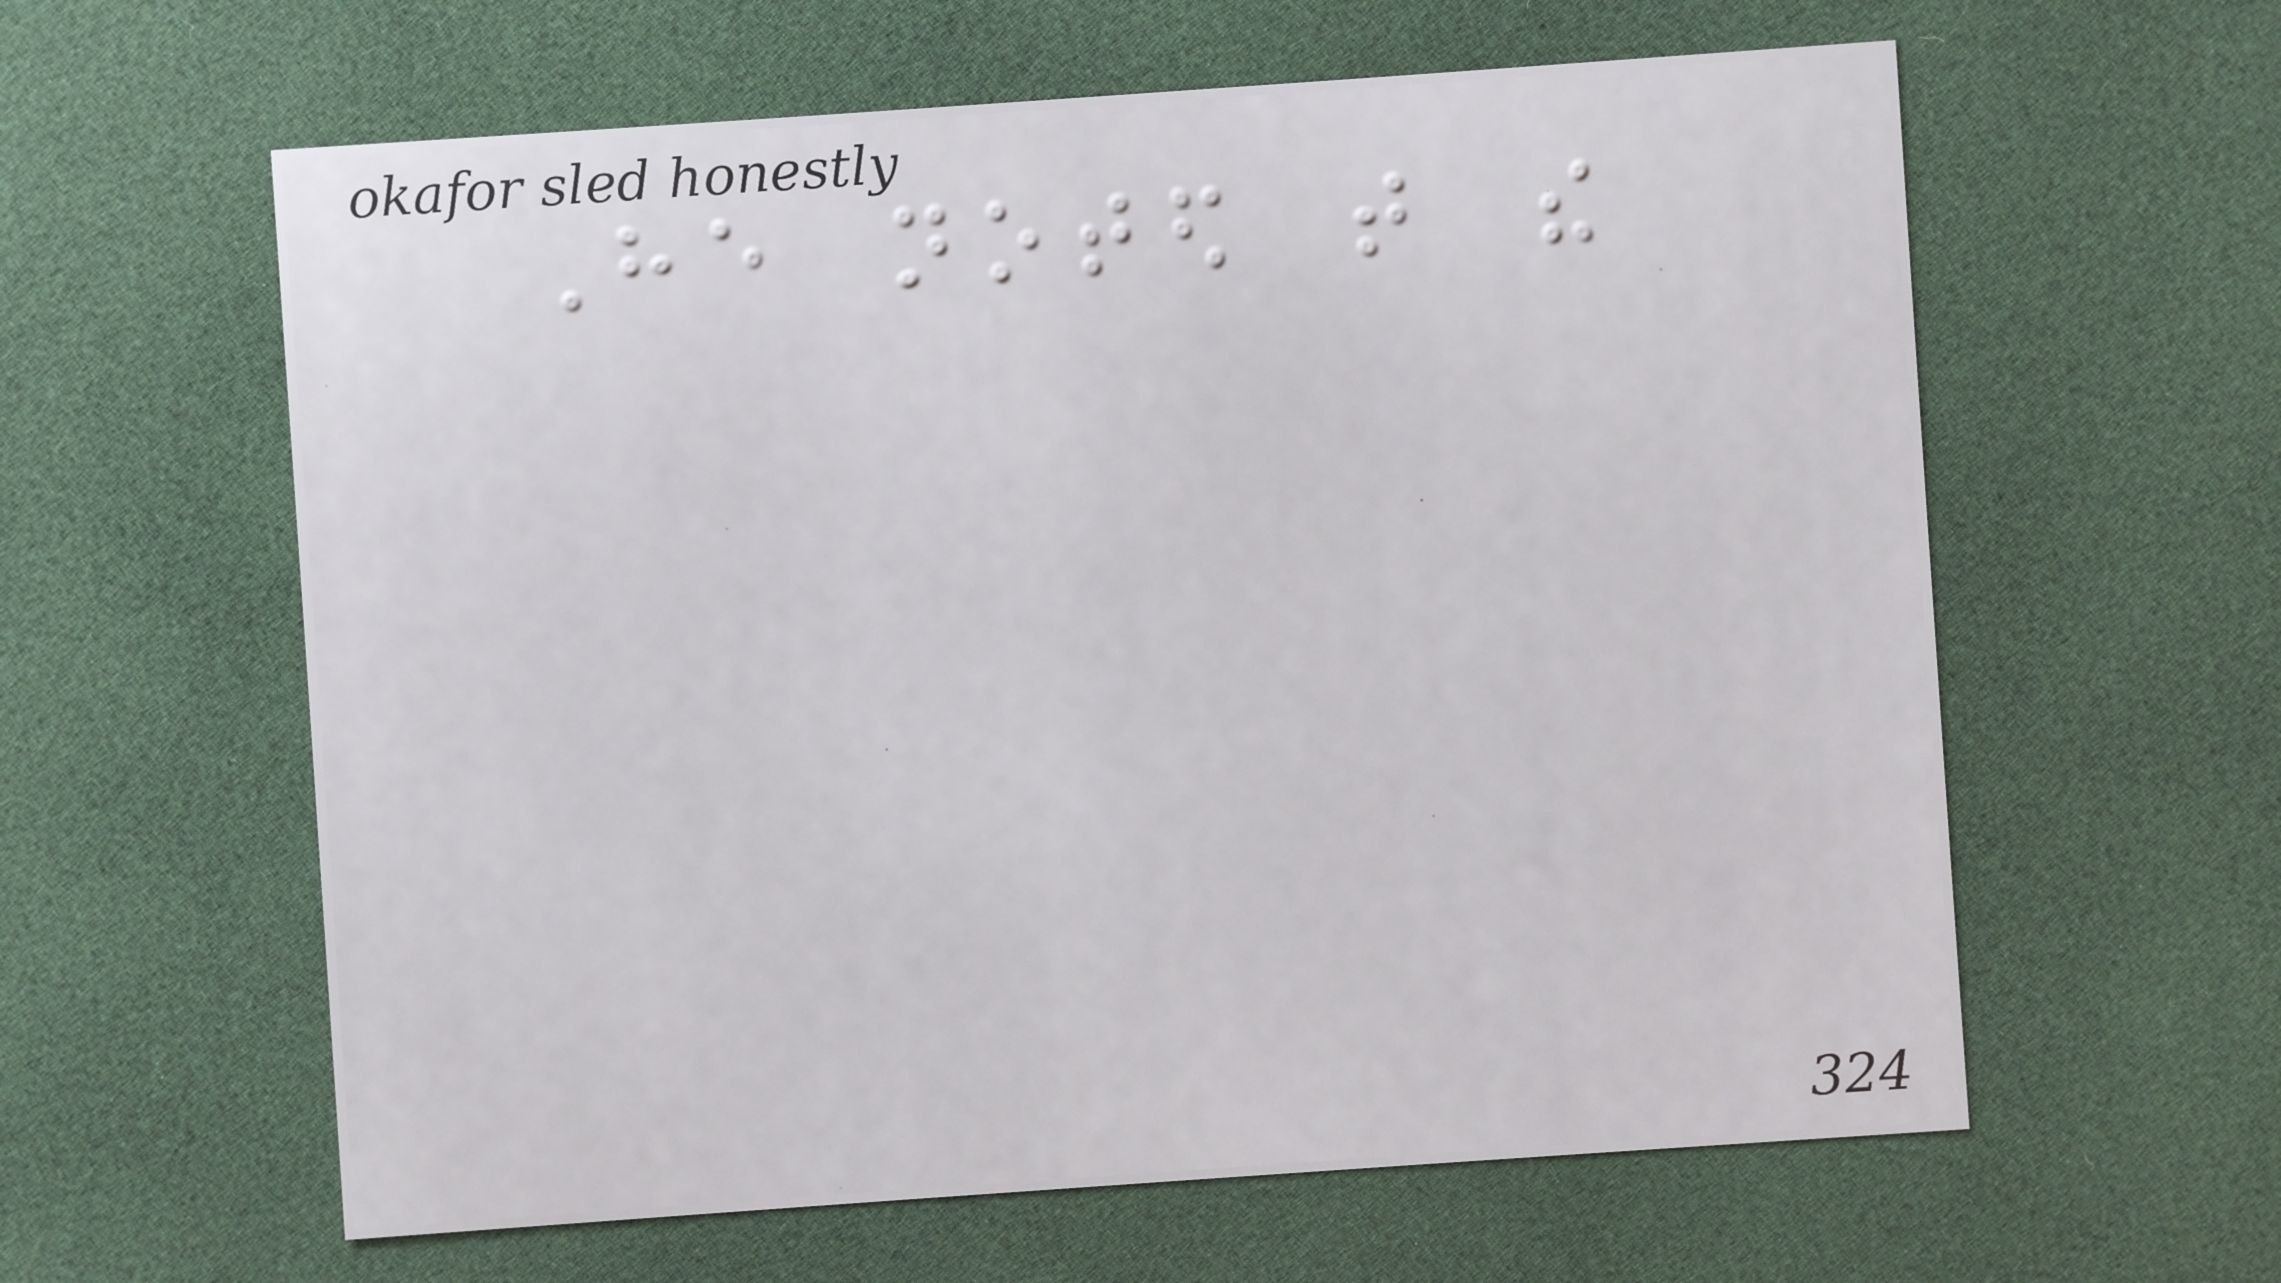He noted that the
